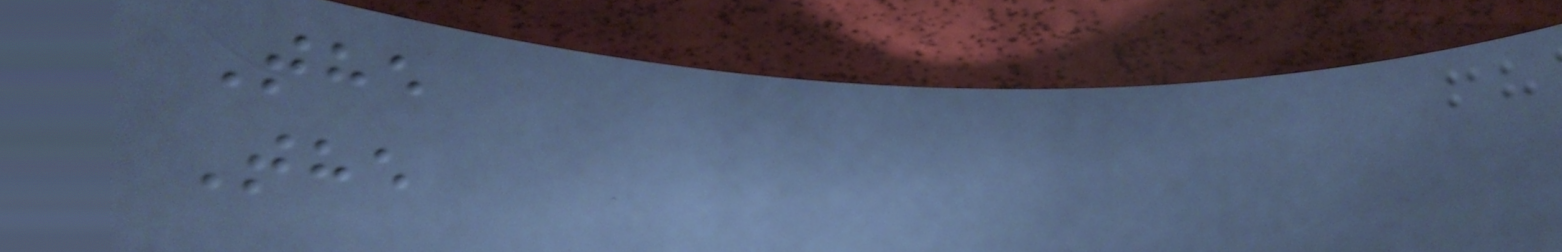The
The
